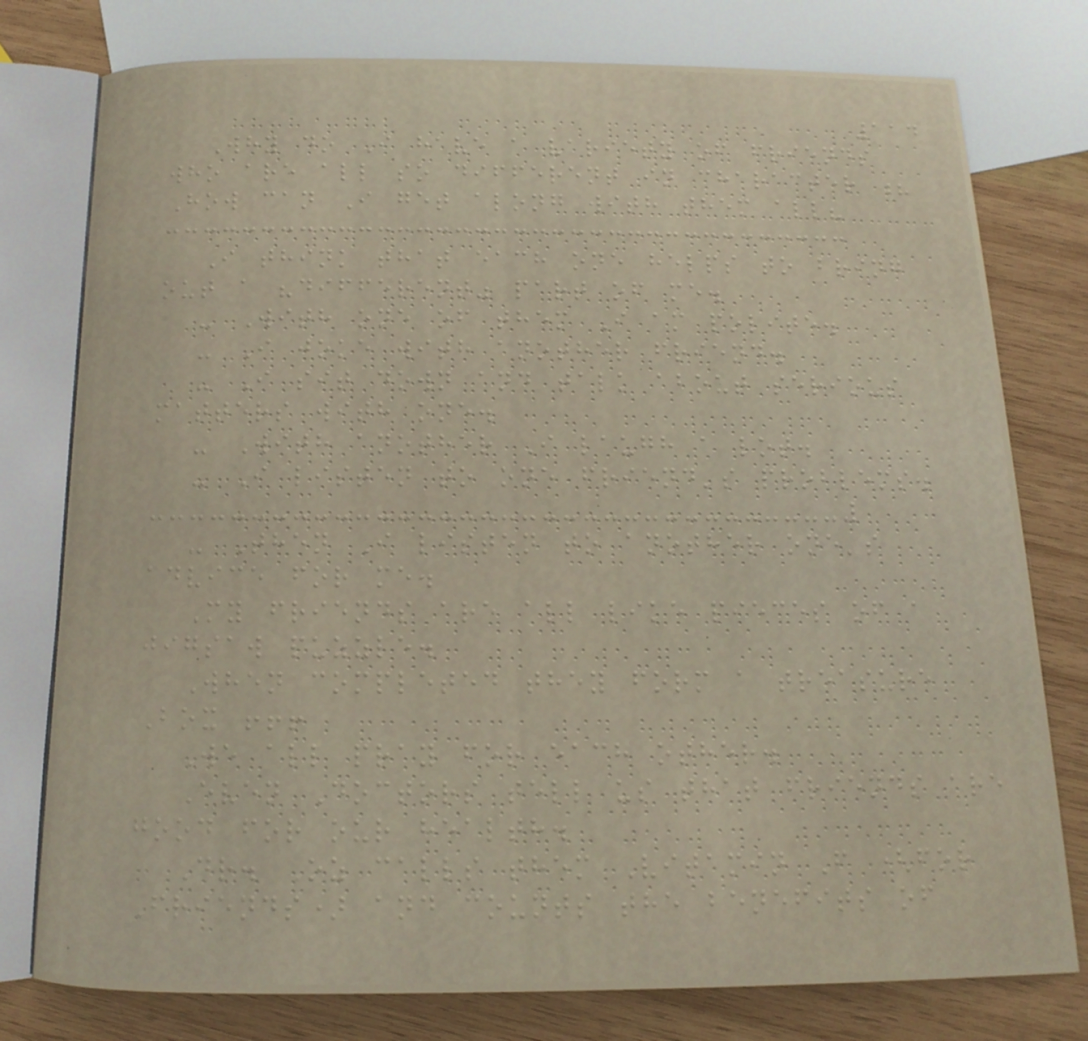114
Why do I have a variety of friends
who are all so different in character ?
How can I get along with them all?
I think that each one helps to bring
out a "different" part of me.
- With one of them I am polite.
- I joke with another friend.
- I sit down and talk about serious
matters with one.
- With another I laugh a lot.
- I listen to one friend's problems.
- Then I listen to another one's
advice for me.
My friends are all like pieces of a
jigsaw puzzle.
When completed they form a treasure
Box !!!
We all pray for each other.
Even Doctors tell us that friends are
good for our health.
Dr. Oz calls them Vitamin F (for
Friends) and counts the benefits of
